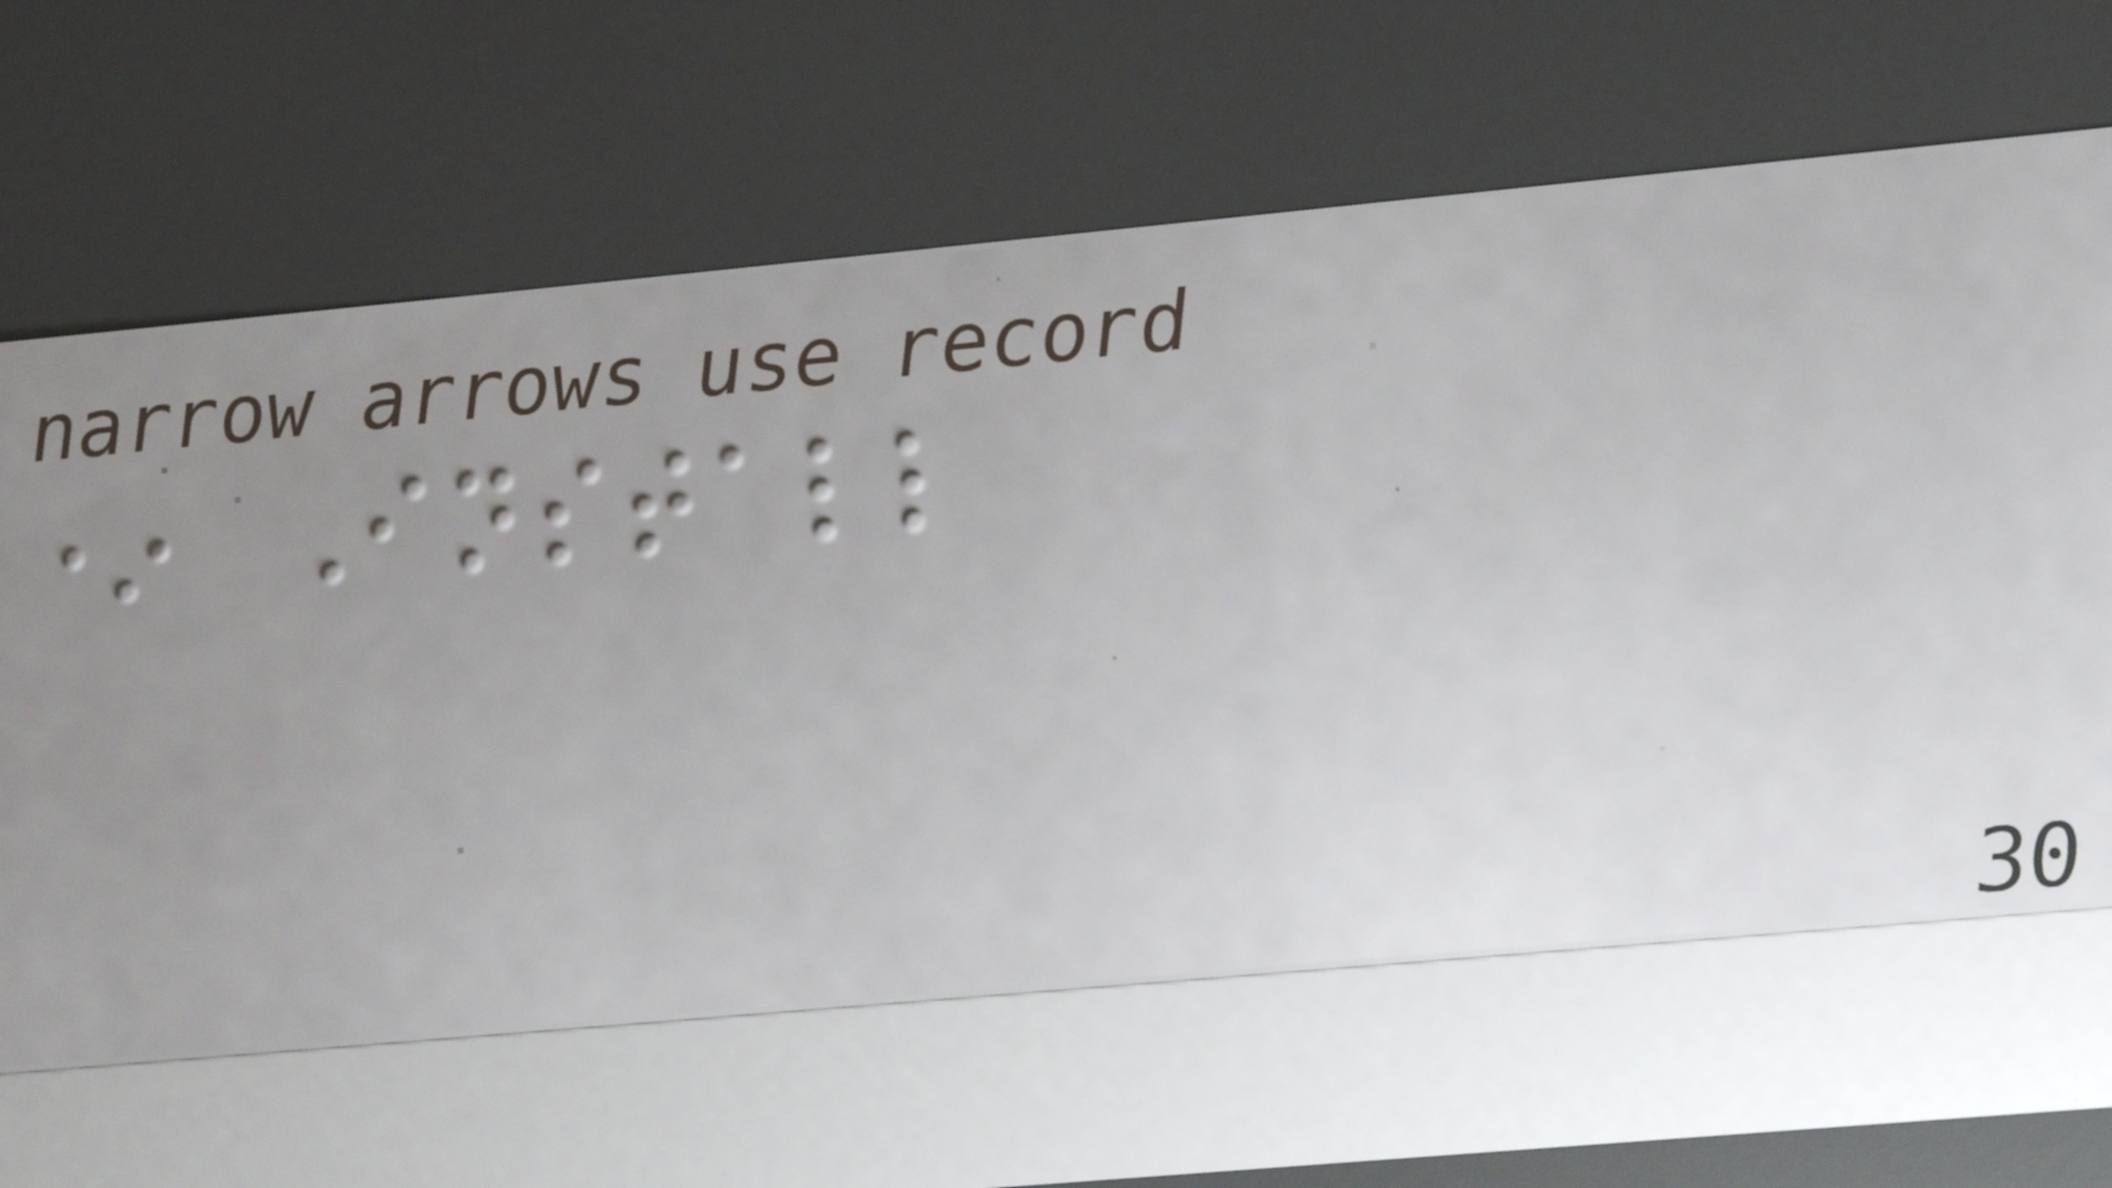* Install
